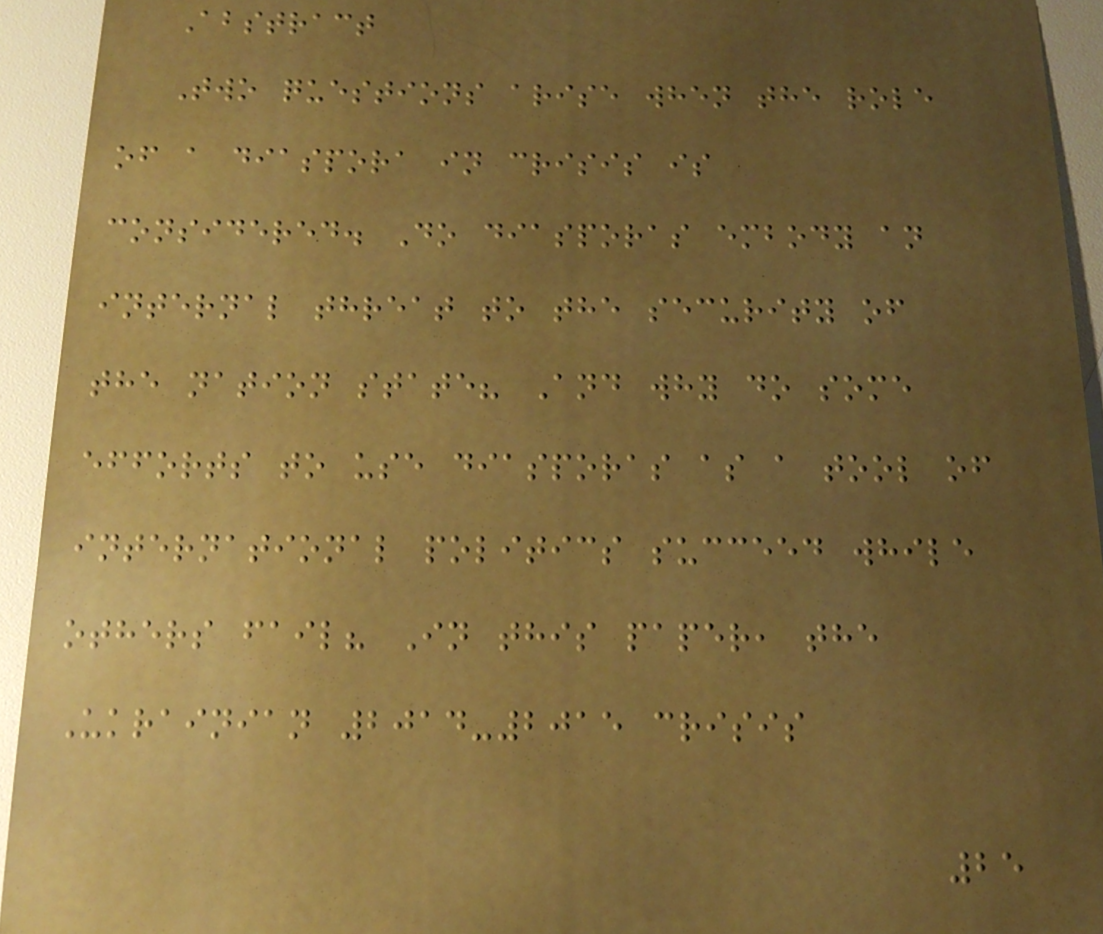Abstract
Two questions arise when the role
of a diaspora in crisis is
considered. Do diasporas embody an
internal threat to the security of
the nation state? And why do some
efforts to use diasporas as a tool of
international politics succeed while
others fail? In this paper, the
Ukrainian 2014-2015 crisis
25
